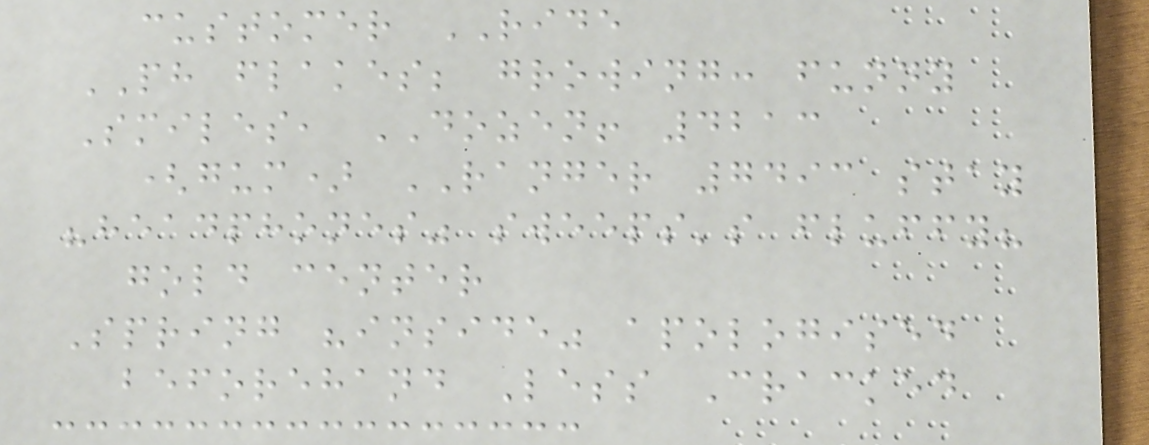customer RIDE
PH flakes; growing: funny
Smiles, DOZEN! 4213
(gum) RANGER 7493 stay
"headphones" sweeps's fluffy?
gold center
Spring "inside" apologised
beforehand Less Cracked
